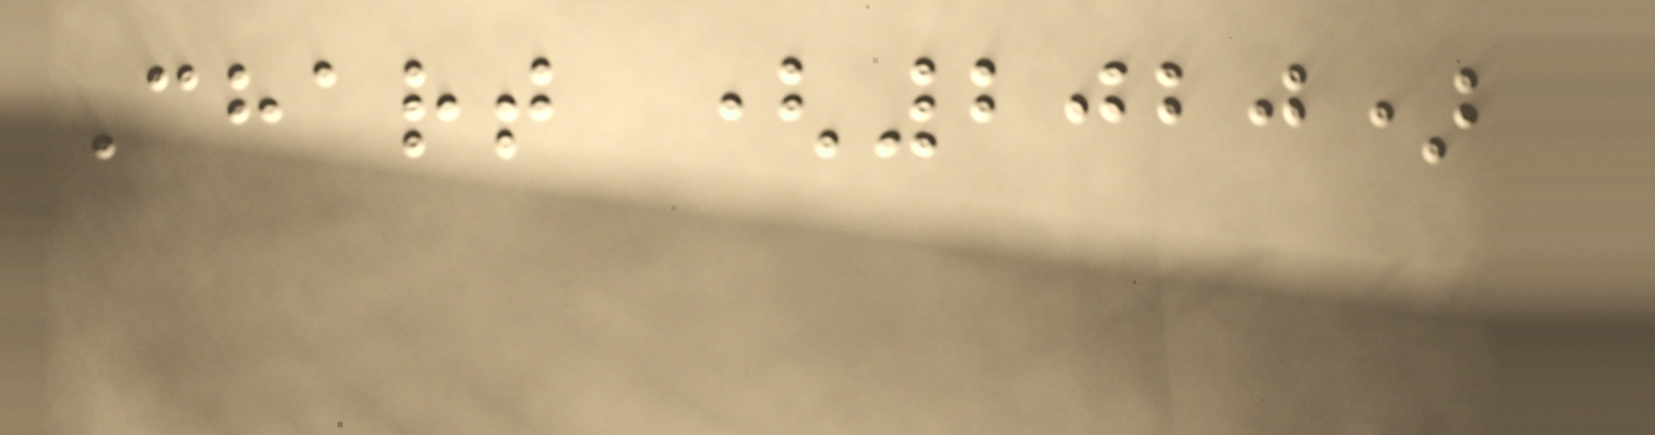Chart (2020)
